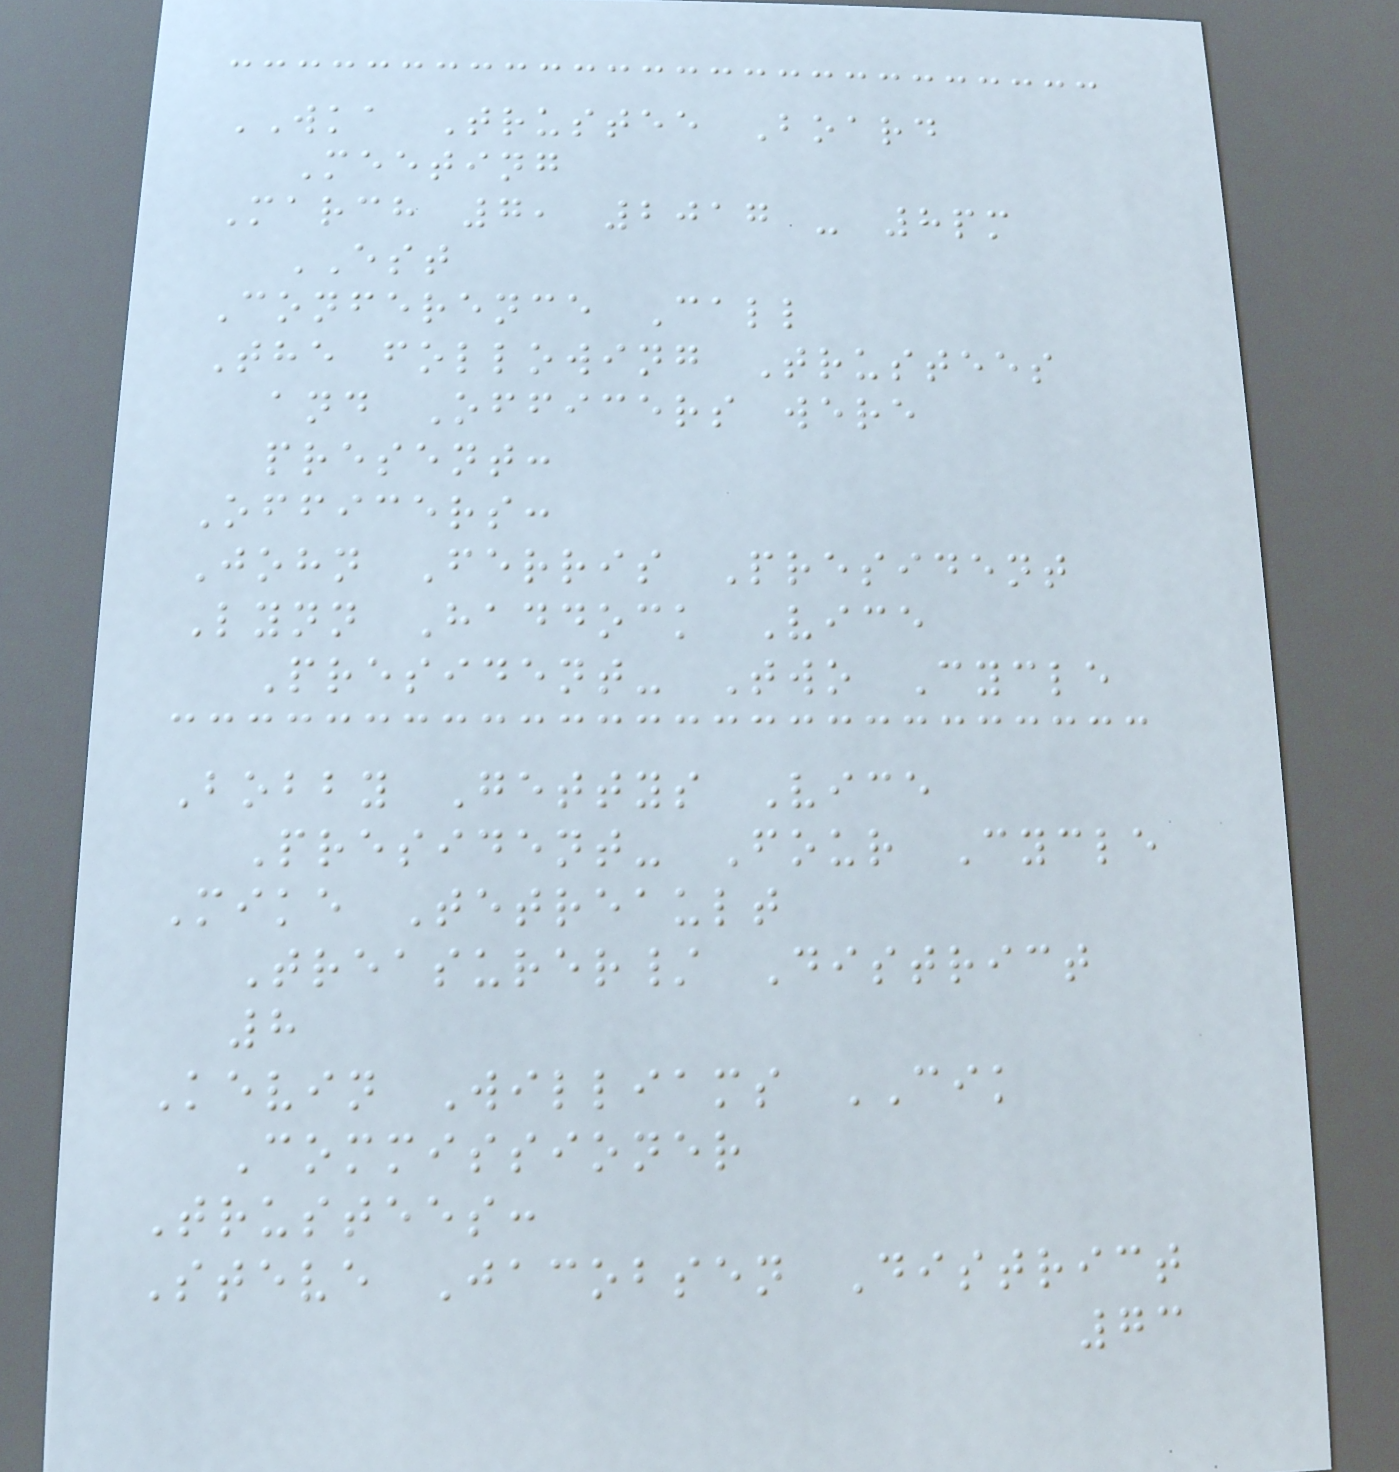WKA Trustee Board
Meeting
March 7, 2017 - 8pm
EST
Conference Call
The following Trustees
and Officers were
present:
Officers:
John Ferris President
Lynn Haddock Vice
President- Two Cycle
Bobby Gettys Vice
President- Four Cycle
Mike Tetreault
Treasurer/ District
8
Kevin Williams CIK
Commissioner
Trustees:
Steve Jacobsen District
73
